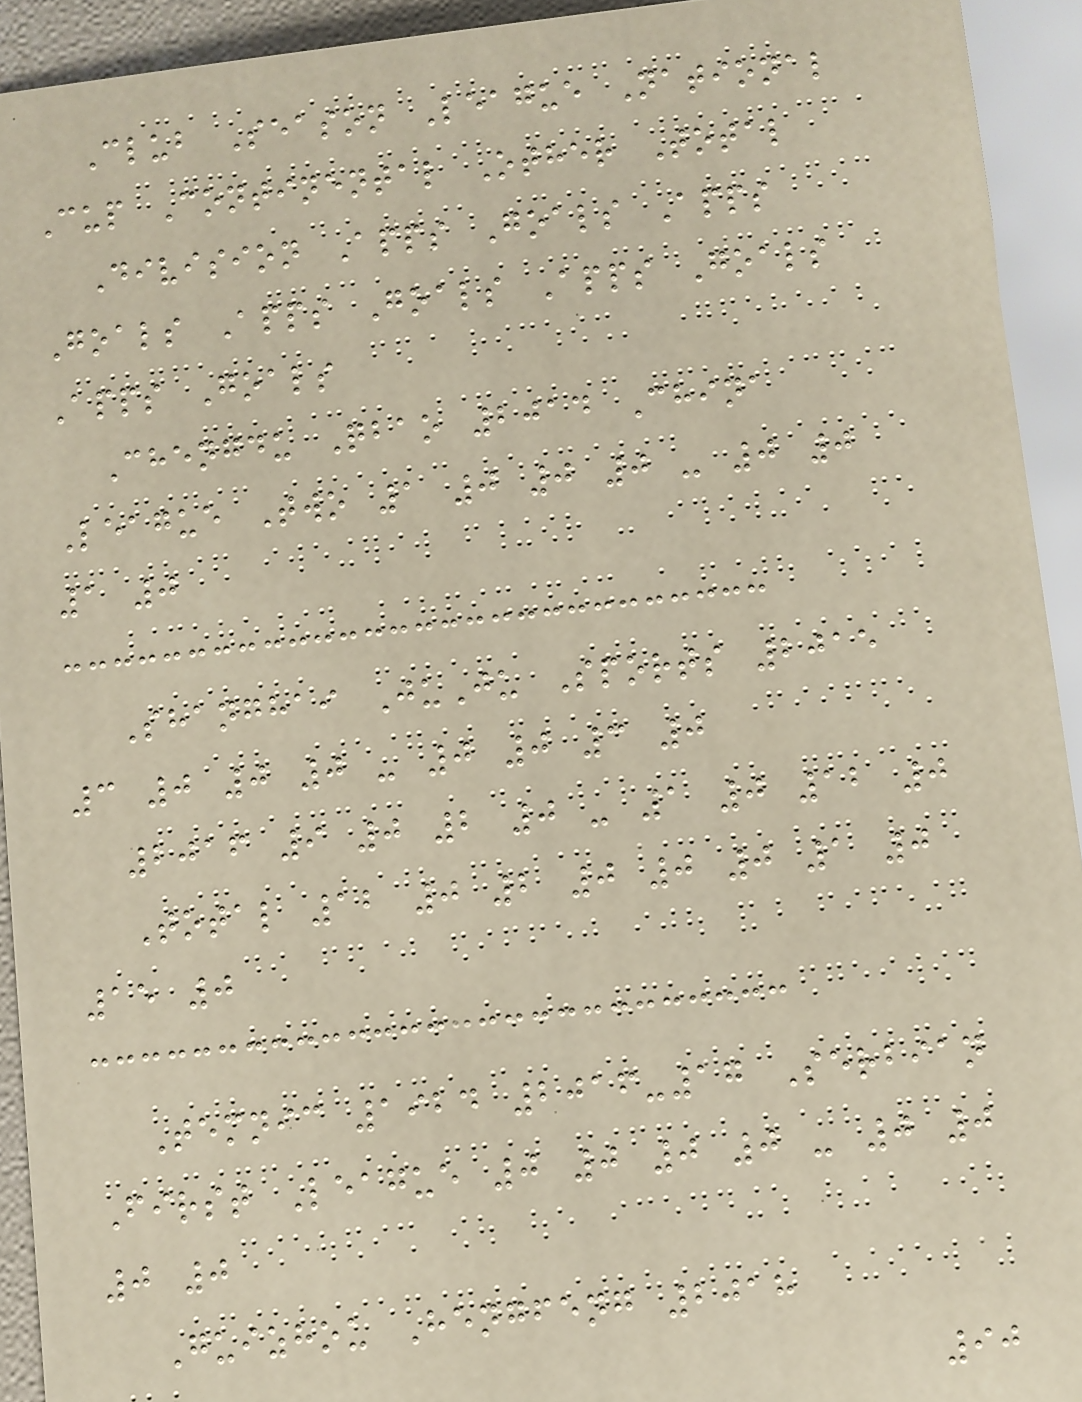Club Season League National
Cup Continental Other Total
Division Apps Goals Apps
Goals Apps Goals Apps Goals
Apps Goals
Chengdu Qbao 2014 China
League Two 1 0 0 0 - 0 0
1 0
Shanghai JuJu Sports 2015
3 0 0 0 - 0 0 3 0
2016 9 0 2 0 - 1 0 12 0
Total 12 0 2 0 0 0 1 0
15 0
Temnic 1924 2016-17 Serbian
First League 0 0 0 0 - 0 0
0 0
Guizhou Hengfeng 2018
90
